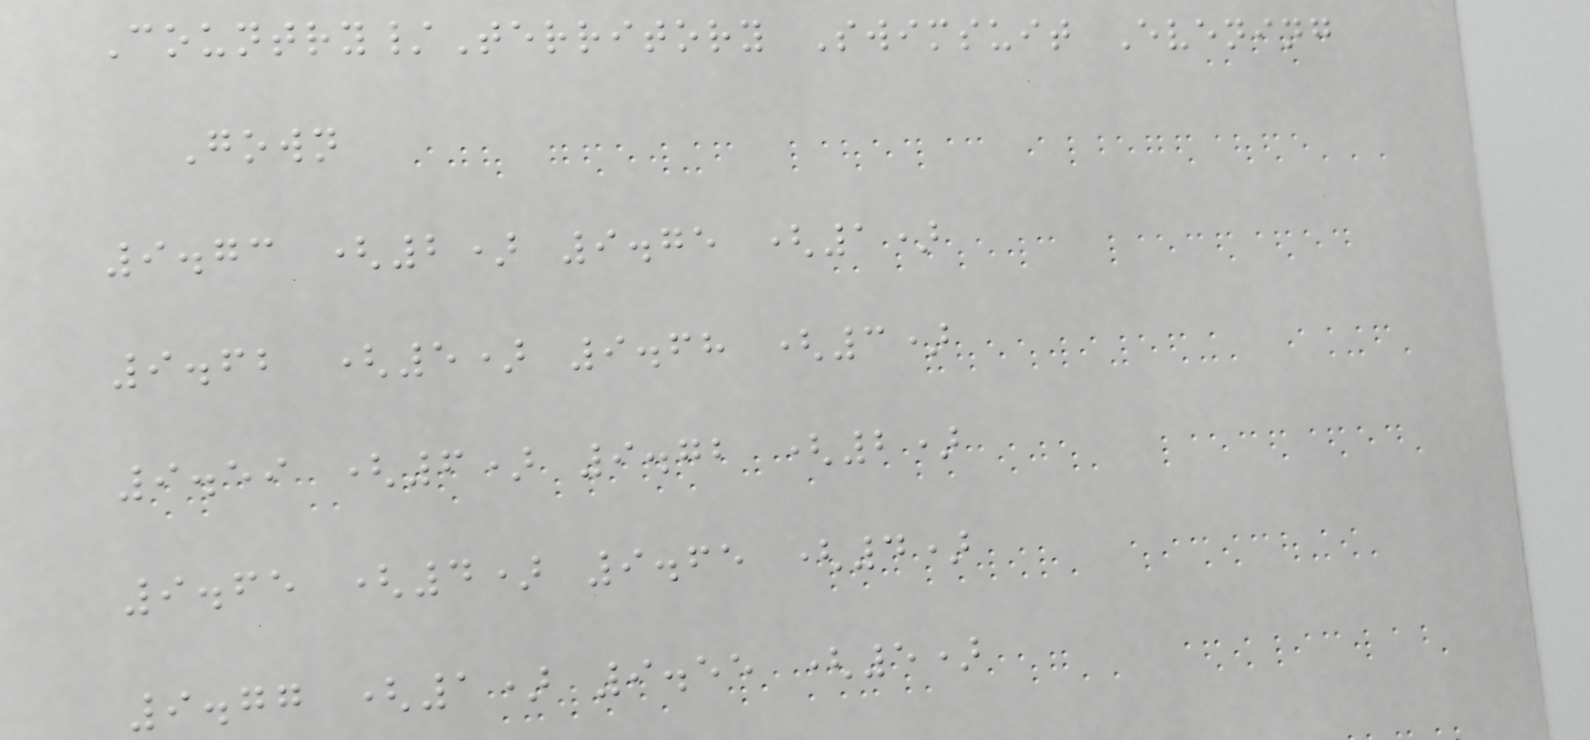Country/Territory Swimsuit Evening
Gown
9.73 (2) 9.75 (1)
9.62 (5) 9.68 (3)
9.59 (6) 9.72 (2)
9.65 (4) 9.65 (4)
9.77 (1) 9.55 (5)
